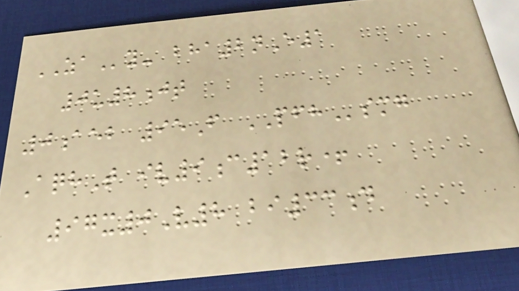ZAy- bha2nE1
0u8jt
0aeb 95F PFHsmg
AqhT iv9c12r+
97x0V8 bi33d
